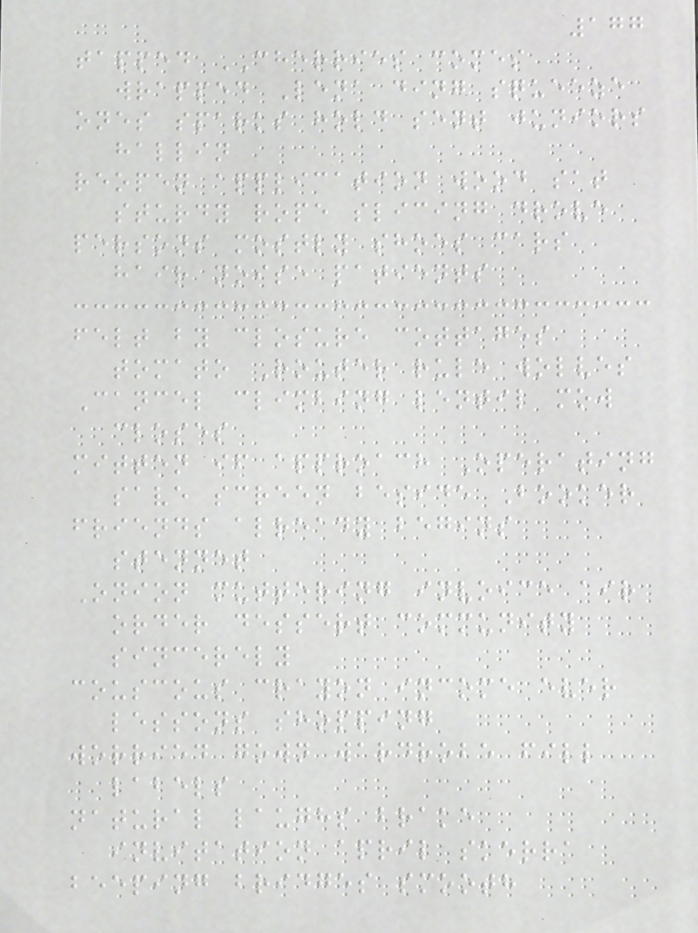177
tapped CHERRIES comes
wrapped Lena ding squeeze
ones sparks hold sent juniors
hallin
reopen application wood sat
sturdy rope slicing drove
persons mostly shoes cars
hair noise patients
felt by closure cottages
tomato Router rule wolves
Cancel climbing lentil mow
closes
mitten if approach Operating
save screen beside Booker
friends already begins
stennet
Onion muttering invoice air
order dessert community
sincerely
couscous crayon income ever
lessons shopping
worried gown wardrobe fill
labels
natural laughs brake
invitation april skerra
beeping bridges smooth
